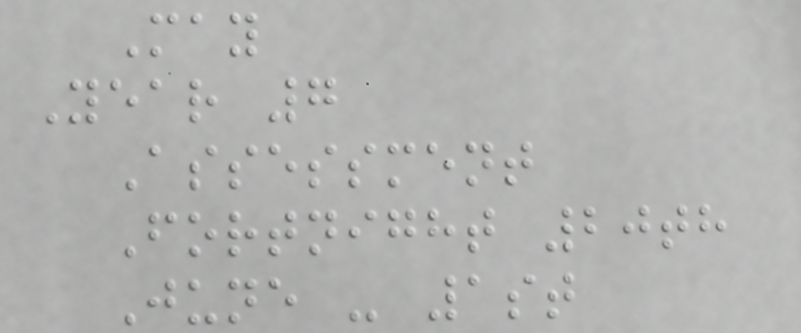May
Year 7
Assessment
Fortnight 20th
June - 1st
